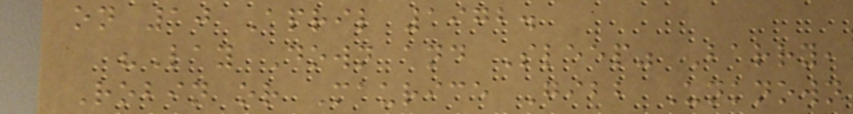on 10 April 1972.
"Lay Down and Sleep" Barry,
Robin or Maurice Gibb Unknown
